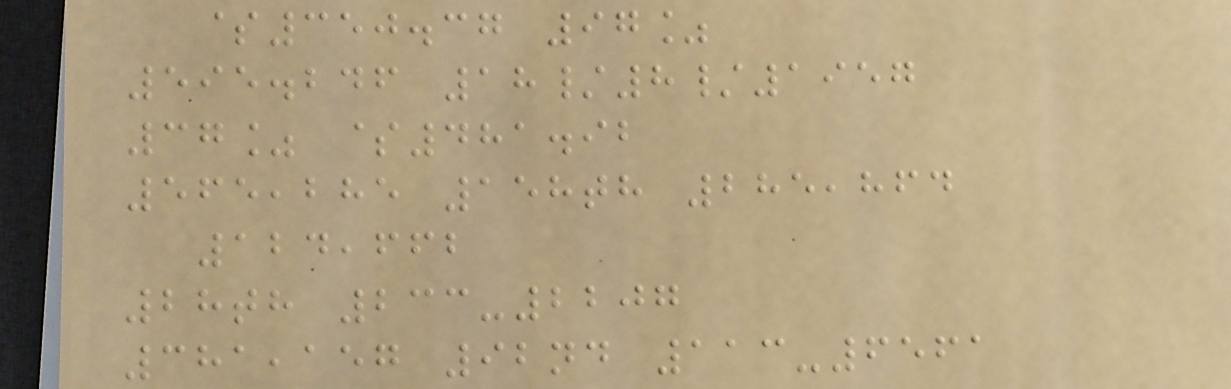$350.37 97%
595.246 18/8/1957
37% $481.92
565,285 158th 285,864
124,662
28th 233-2207
381,157 92nd 113-6561
